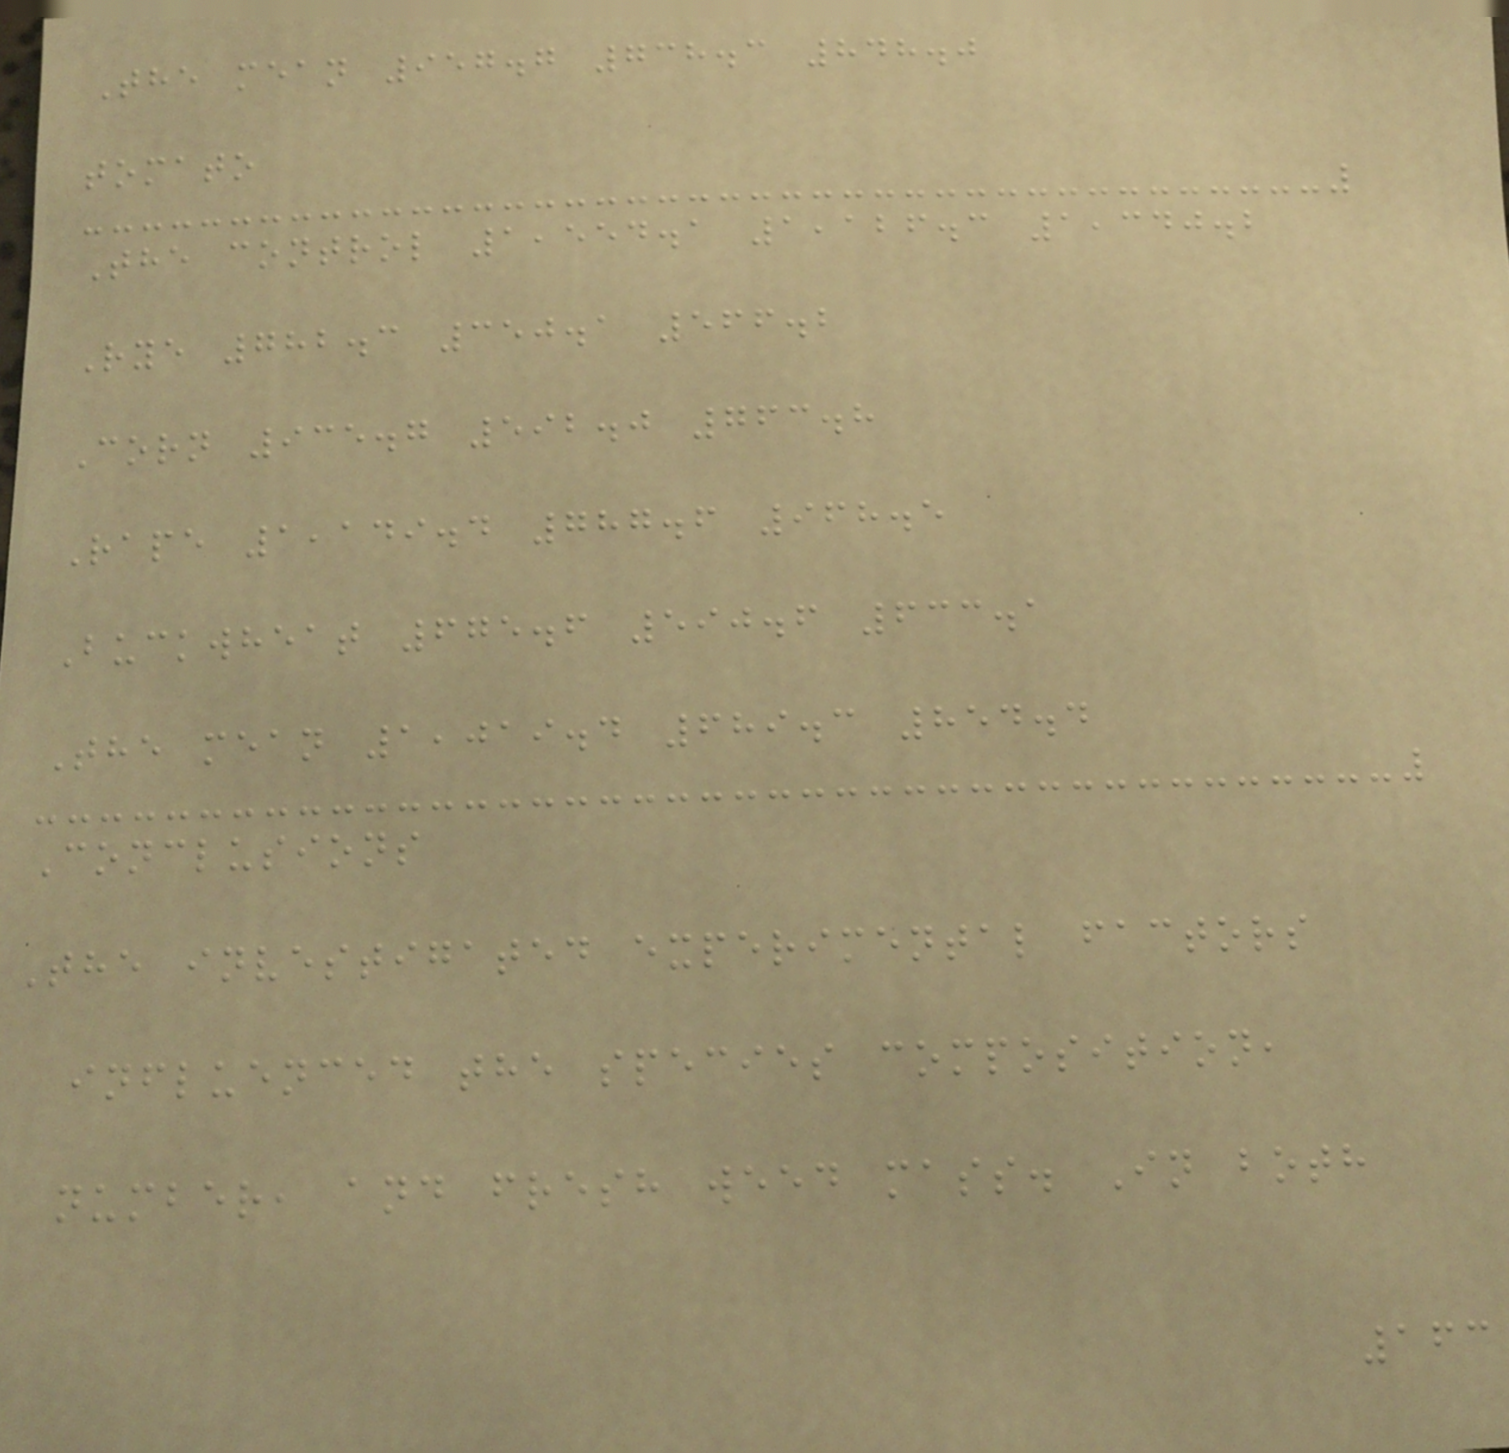The mean 957.7 738.3 848.0
tomato
The control 1,554.1 1,126.3 1,340.2
Rye 782.3 350.1 566.2
Corn 935.7 592.0 763.8
Rape 1,149.4 787.6 968.5
Buckwheat 675.6 590.6 633.1
The mean 1,019.4 689.3 854.4
Conclusions
The investigated experimental factors
influenced the species composition,
number, and fresh weed mass. In both
163
